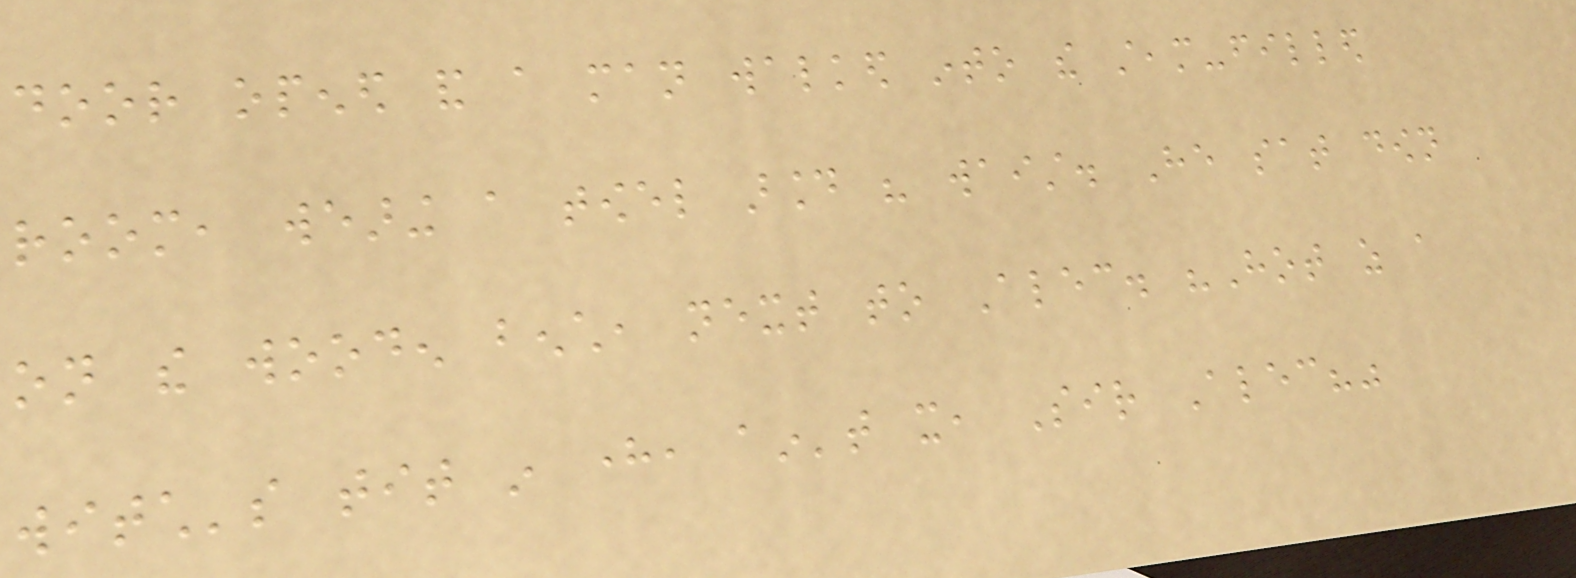door opened and a man walked into the steam-filled
room, wearing a towel around his waist. He sat down
on the wooden bench, next to Alec. "Hot as a
witch's tit in here, ain't it, Sir Alec?"
